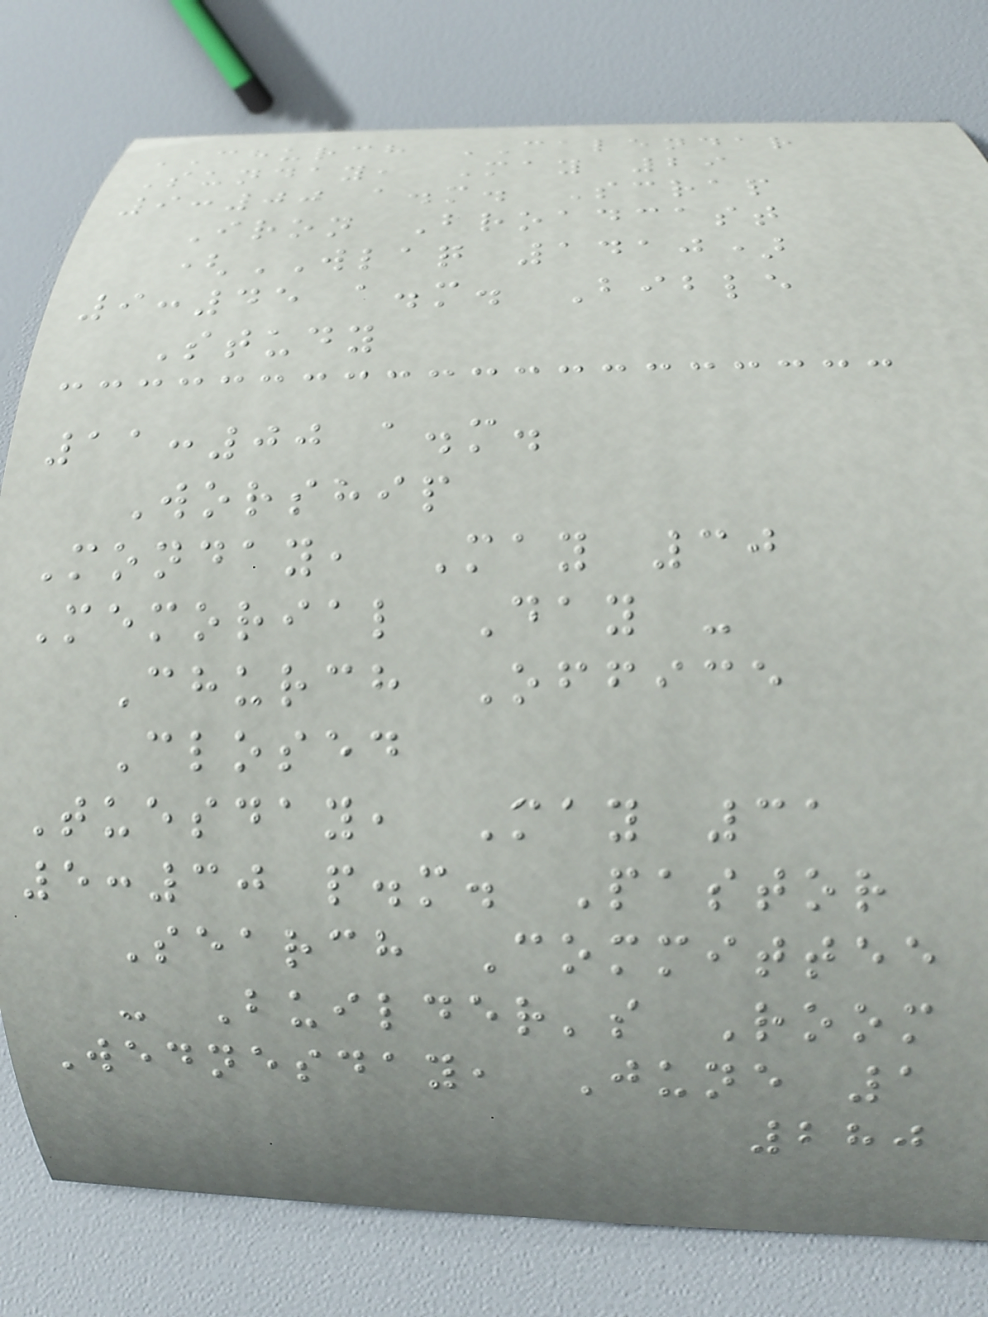CHURCH CALENDAR
Sunday, May 29
9:00 a.m. Scrap
Iron Broadcast
(WLAQ 1410)
9:45 a.m. Bible
Study
11:00 a.m.
Worship
Monday, May 30
Memorial Day -
Church Office
Closed
Tuesday, May 31
5:30 p.m. Pastor
Search Committee
- Builder's Room
Wednesday, June 1
280
